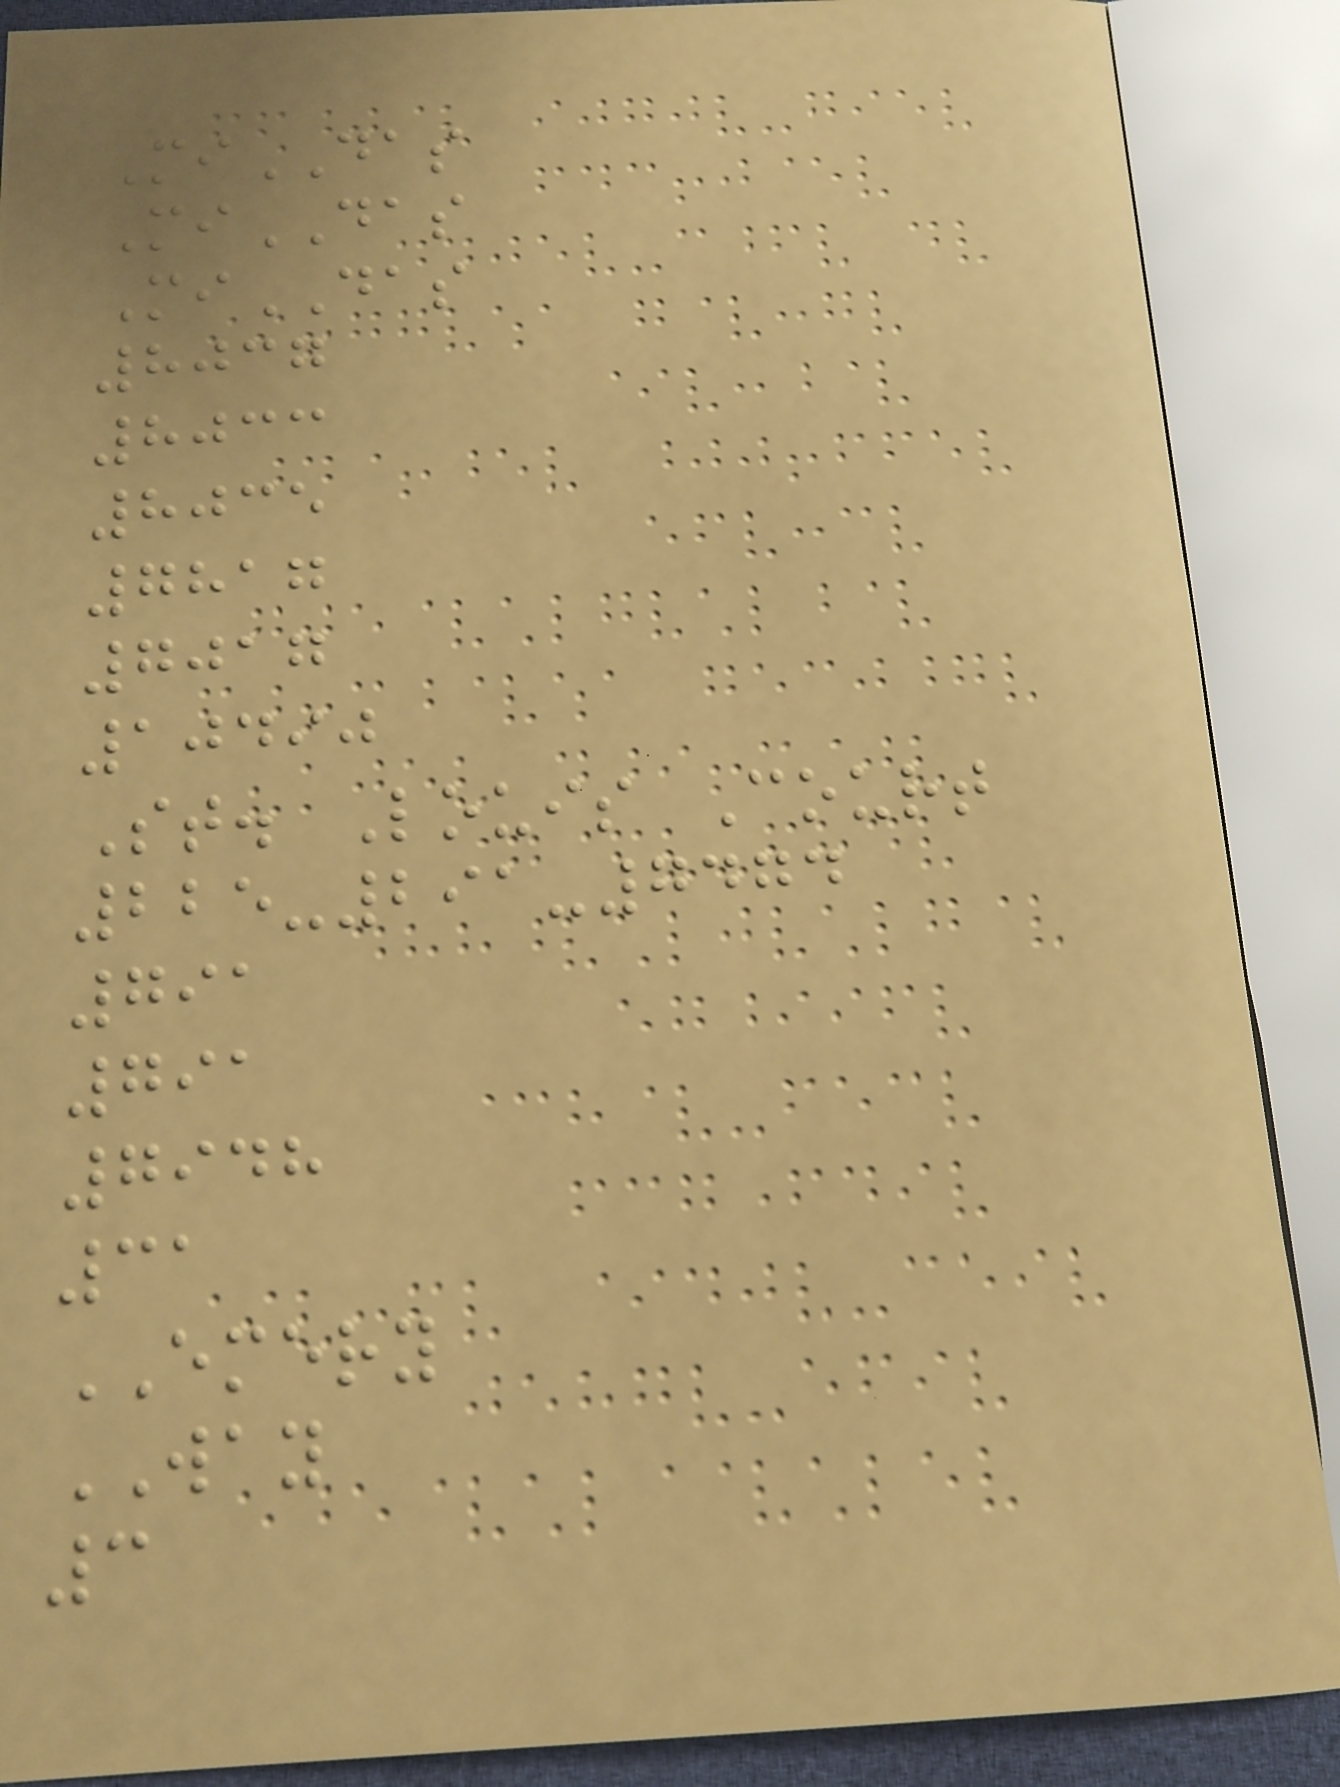MiDAS
MiDAS
MiDAS
8037
8033
8035
7817
7017
10490
St. Louis Court
225-291-7474
791
791
7948
31
EMERY
WAY
3
